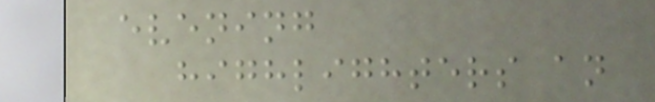evening
highlighters an
